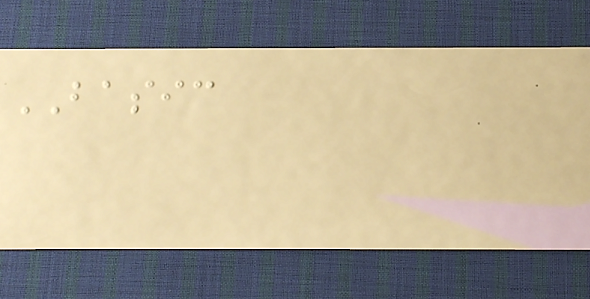BASIC
